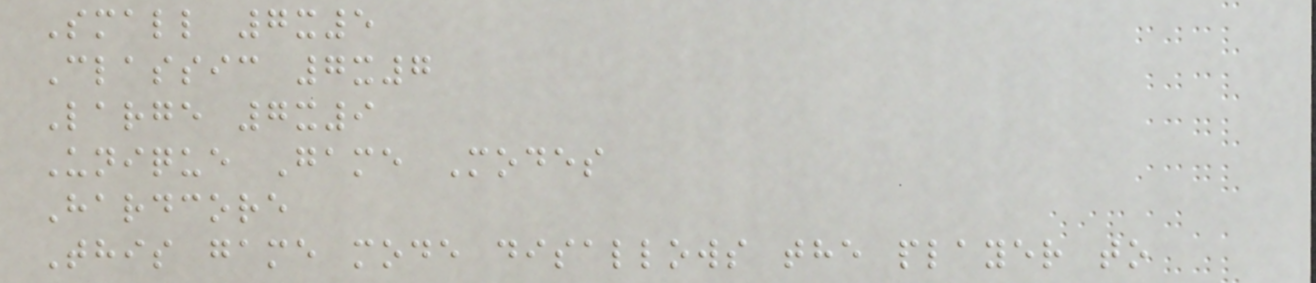Small 7x5
Classic 7x7
Large 7x9
Unique Game Modes
Hardcore
This game mode disallows the player to
